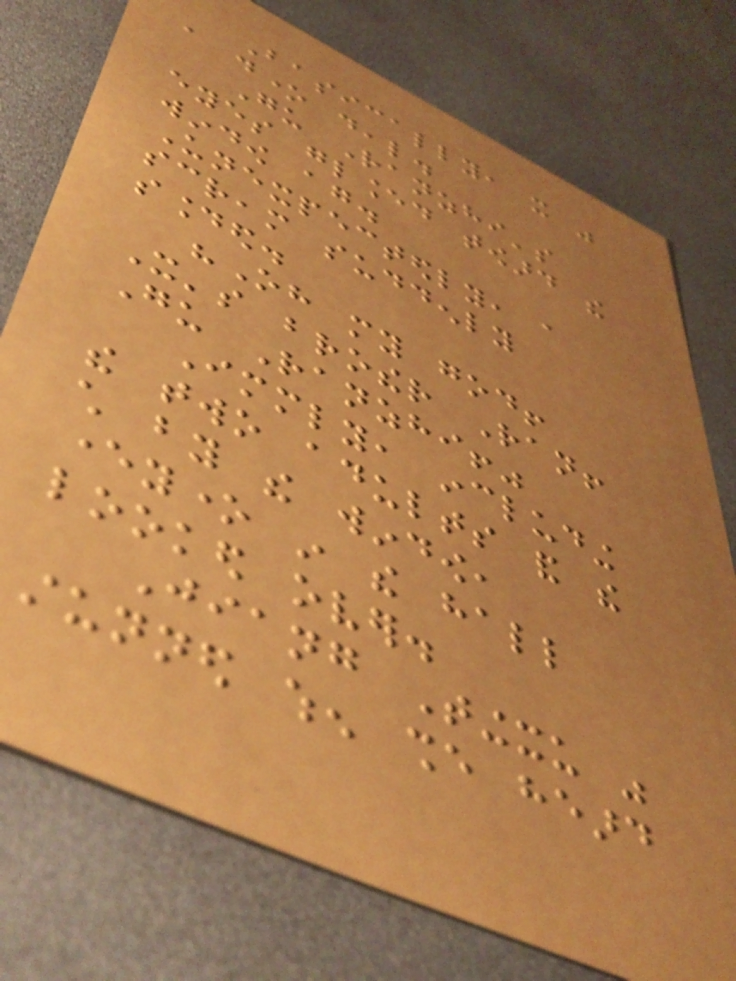Basically, it was
a done deal.
Gu Ranzhi's
eyes glanced toward the
window again.
Unexpectedly, a
scream suddenly
sounded.
"Oh my god!
It's brother Ran!
Gu Ranzhi!"
Immediately, including
the two adults and the
child by the window,
everyone in the hall
looked over.
Jiang Tingxu was
stunned when she heard
